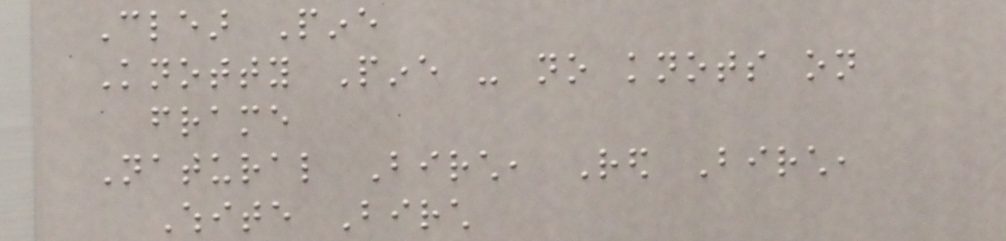Clear Pine
Knotty Pine - no knots on
frame
Natural Birch, Red Birch,
White Birch
